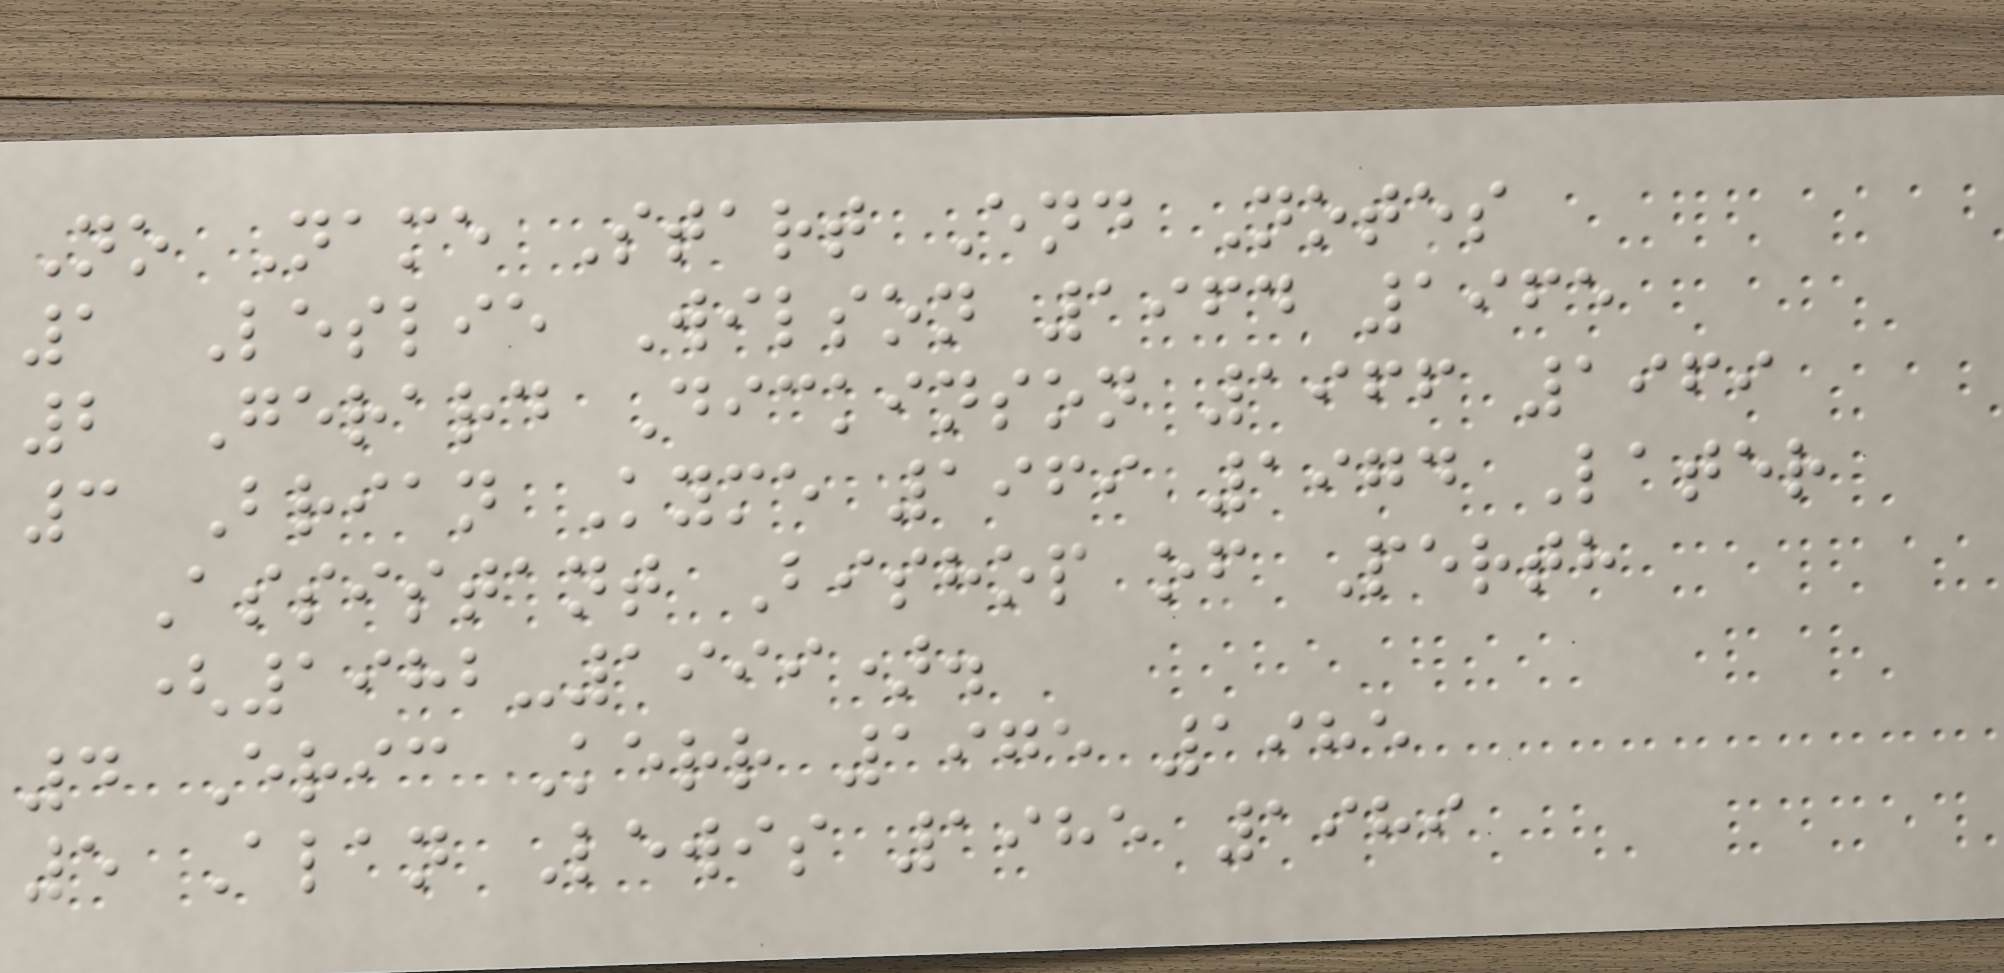No Name Start End Notes
1 Leslie Wilson 1964 1965
2 Gerard Dickinson 1966 1969
3 Brian Kyme 1969 1974 Later
Assistant Bishop of Perth
(1982-1999).
4 Eric Kerr 1975 1985
5 Alan Lewis 1985 1989
